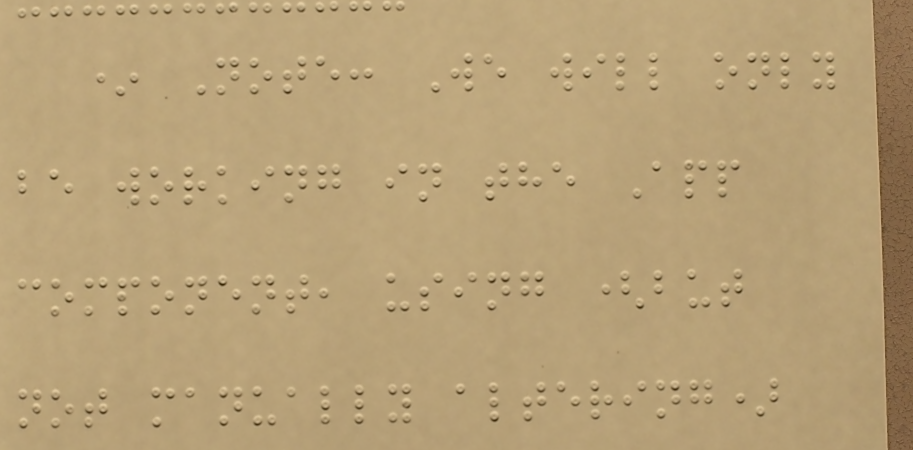* Note: We will only
be working in the App
component, using (but
not manually altering)
